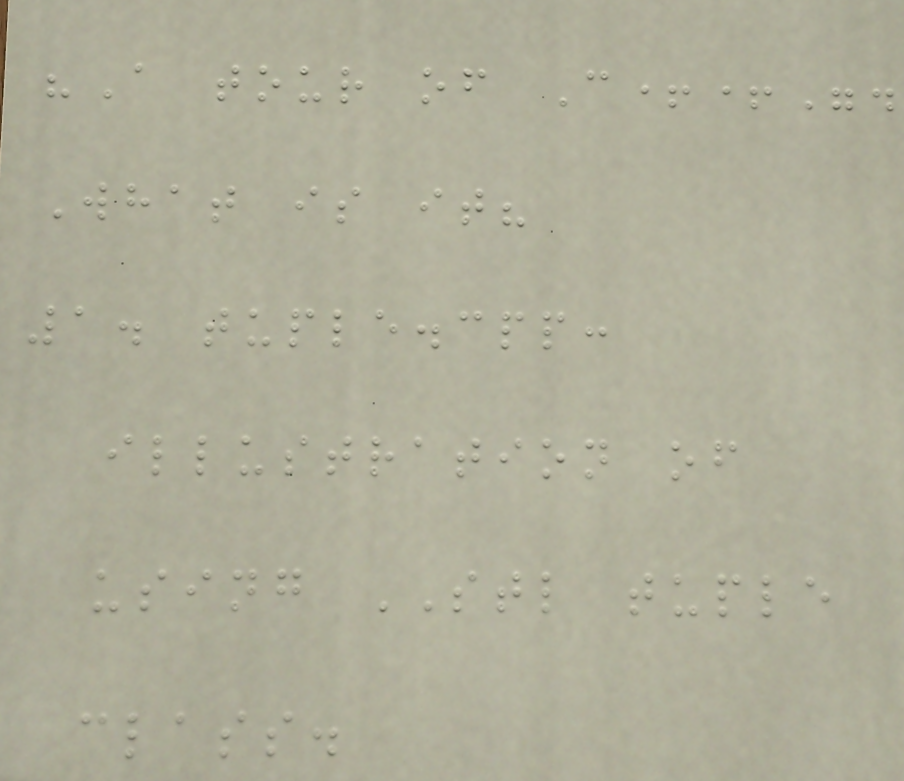"A tour of C++".
What is it?
1. tuple.cpp:
illustration of
using STL tuple
class.
